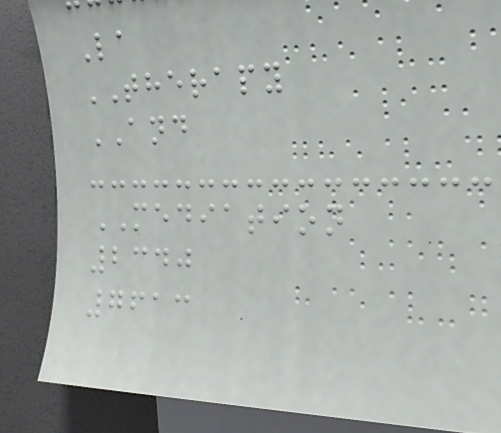La
THERAPY
AND
MEDIATION
2340
7613
